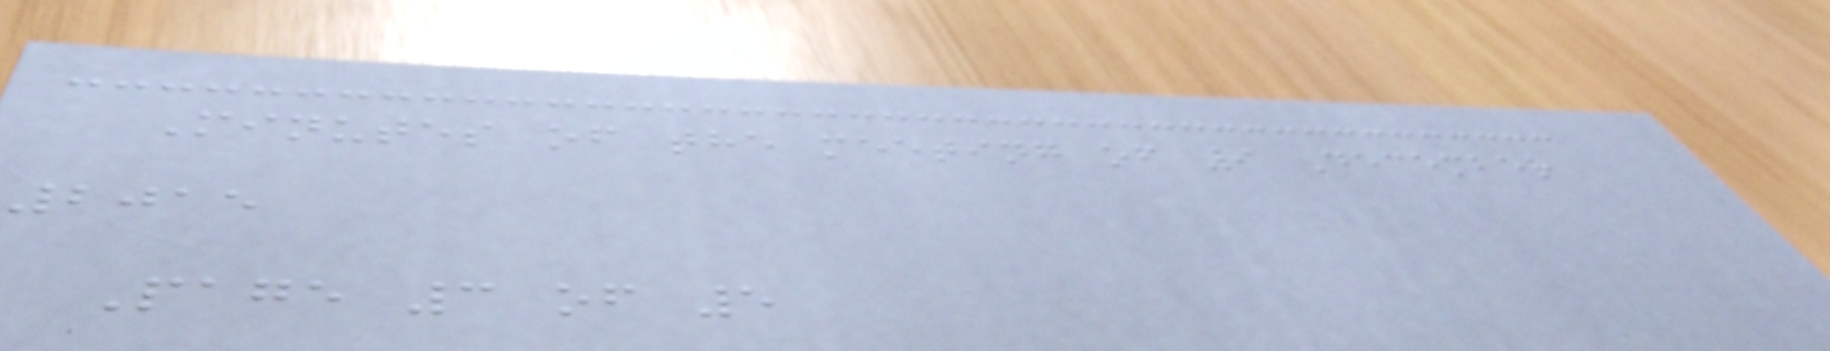Minutes of the meeting of 9 December
2015
Page 3 of 5
